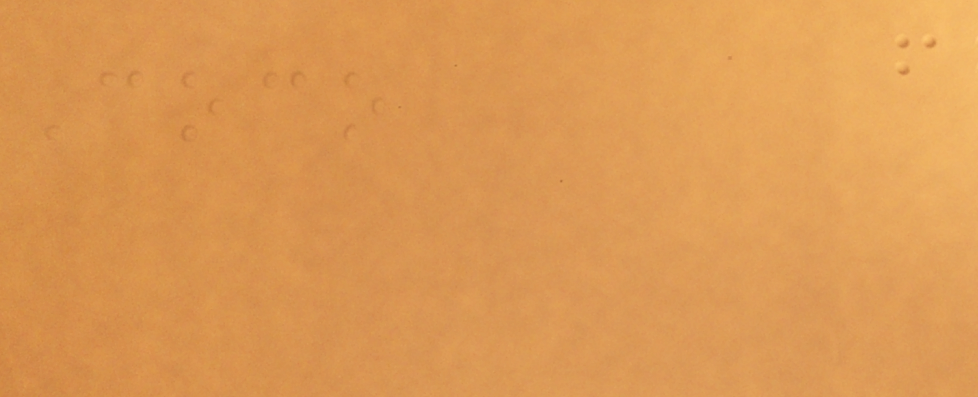Coco
